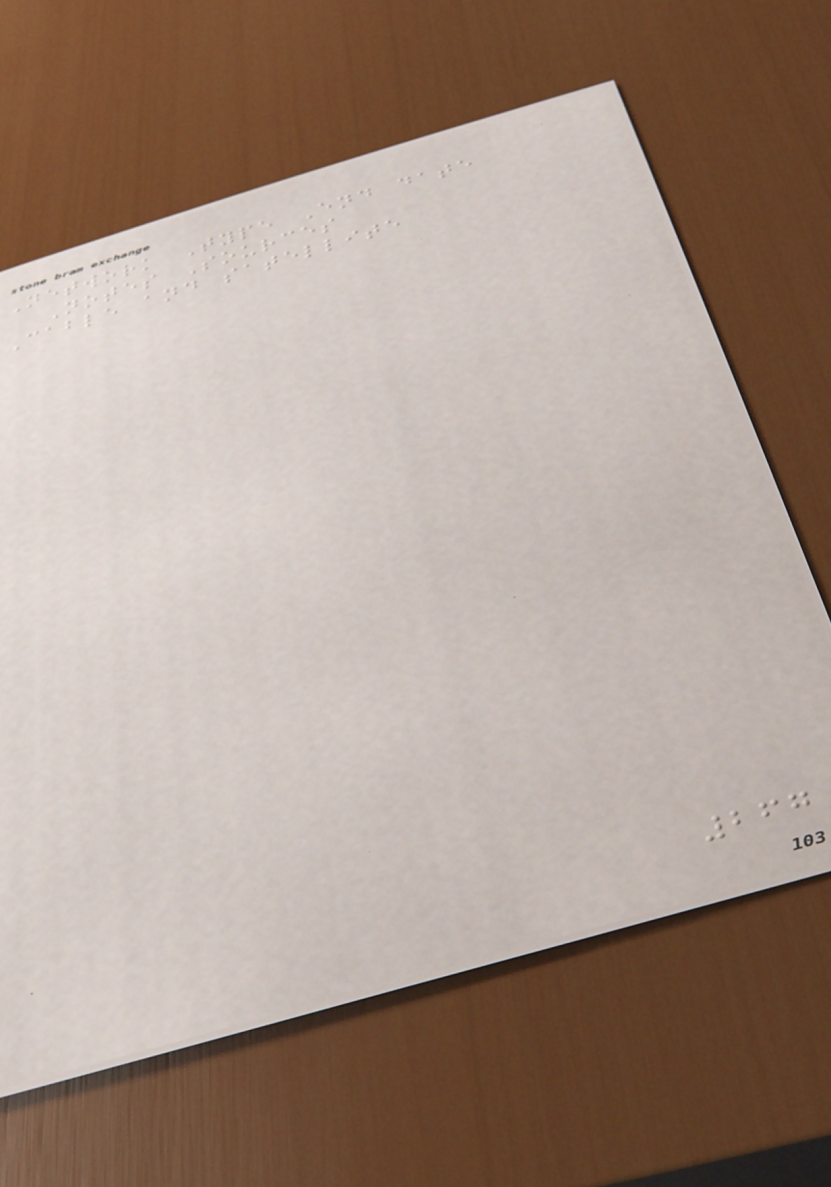Network Type End date
Notes Sources
Cable and satellite
267
